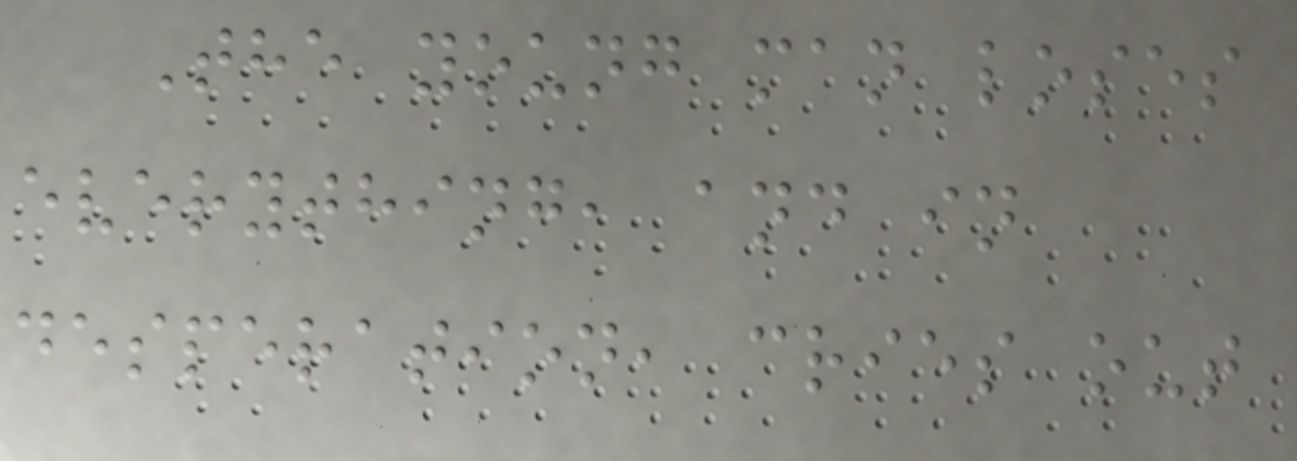The young man loses
everything, and in
desperation, cries out
